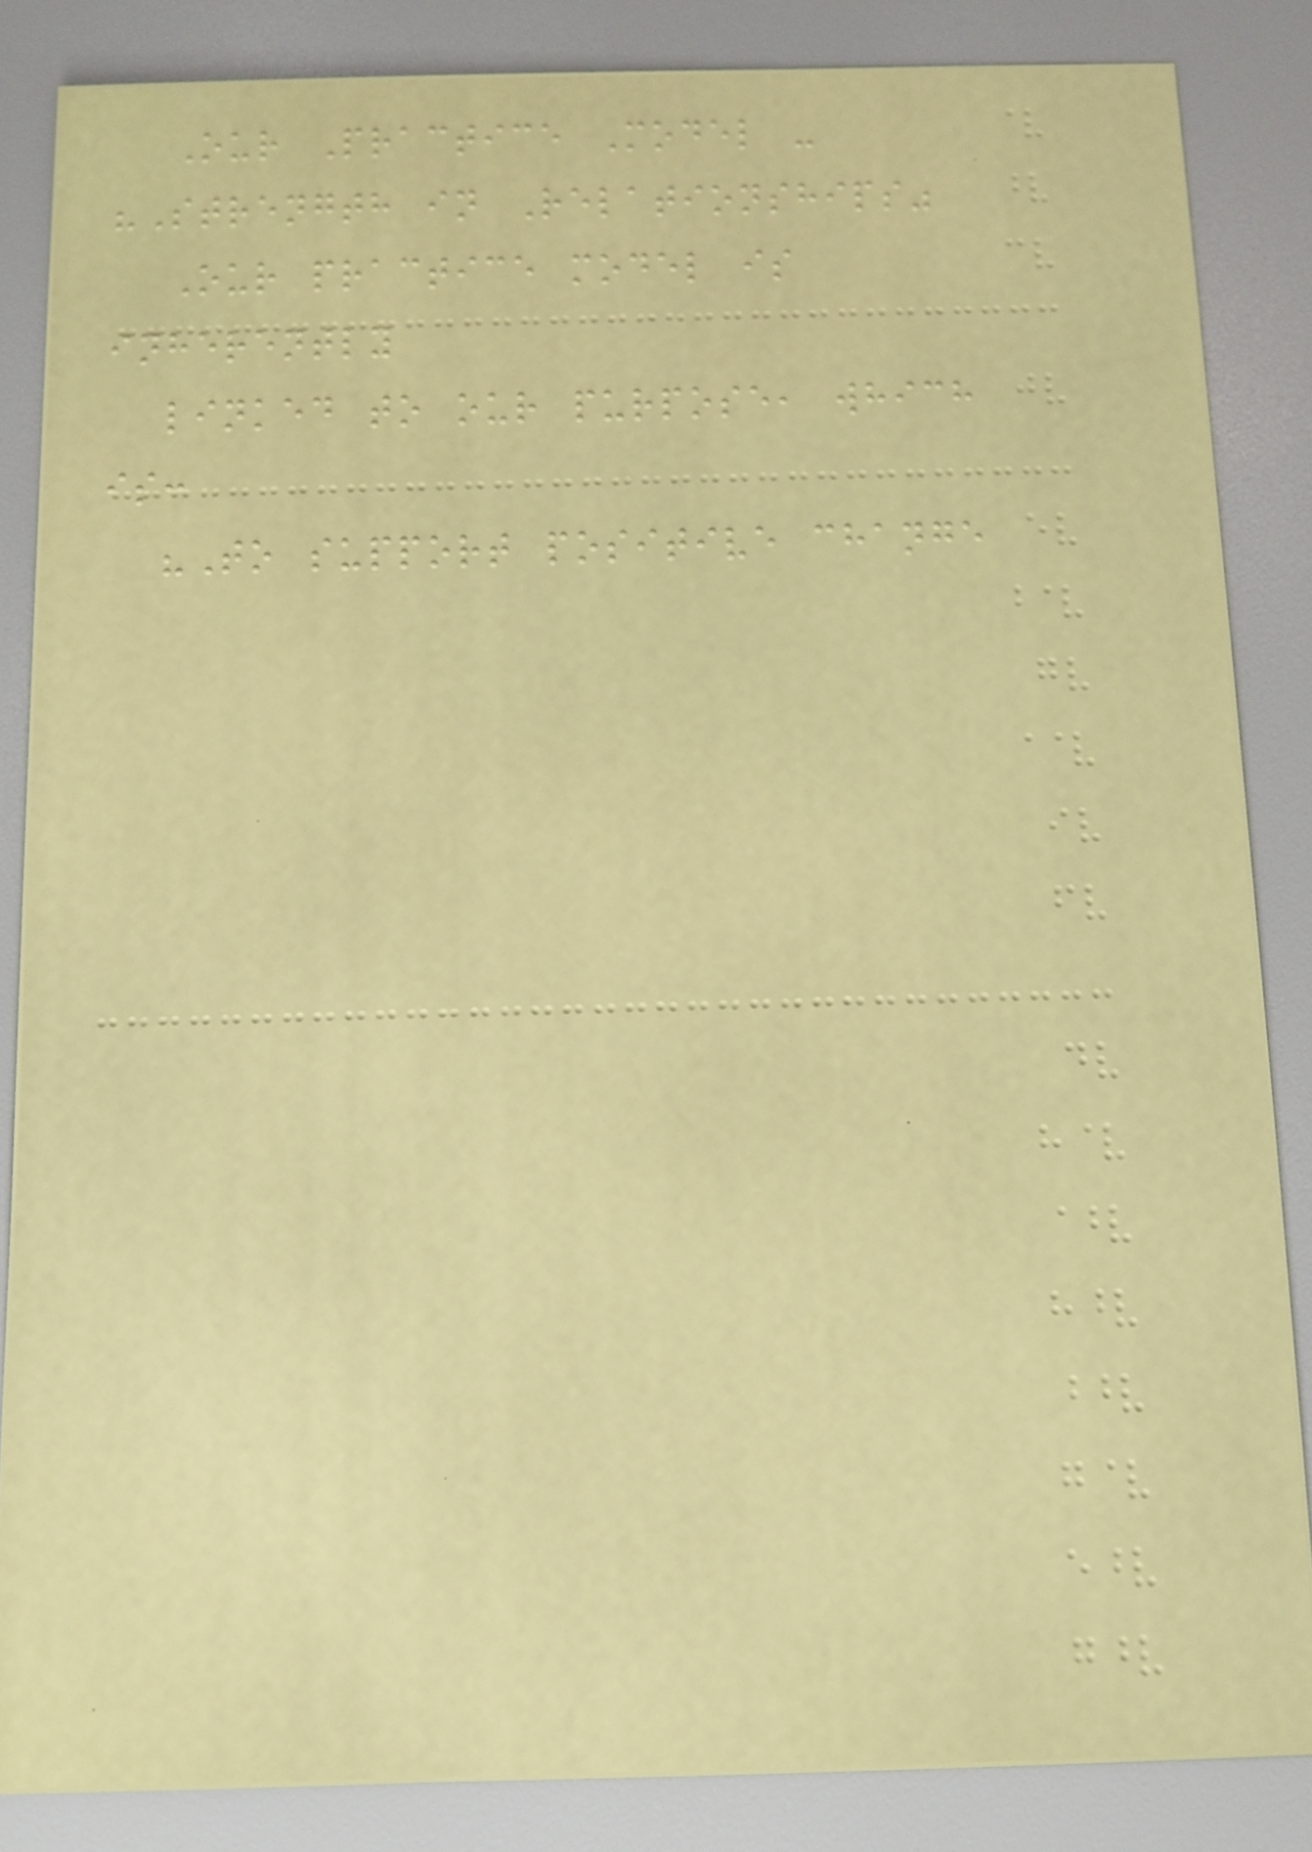Our Practice Model -
"Strength in Relationships"
Our practice model is
inherently
linked to our purpose, which
is:
"To support positive change
